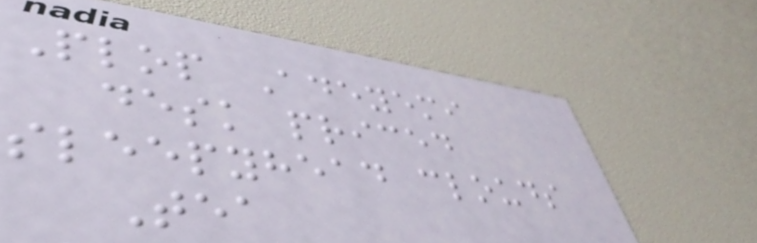Plop Adeyemi
desk priced
sleepyhead clouds
Tea
